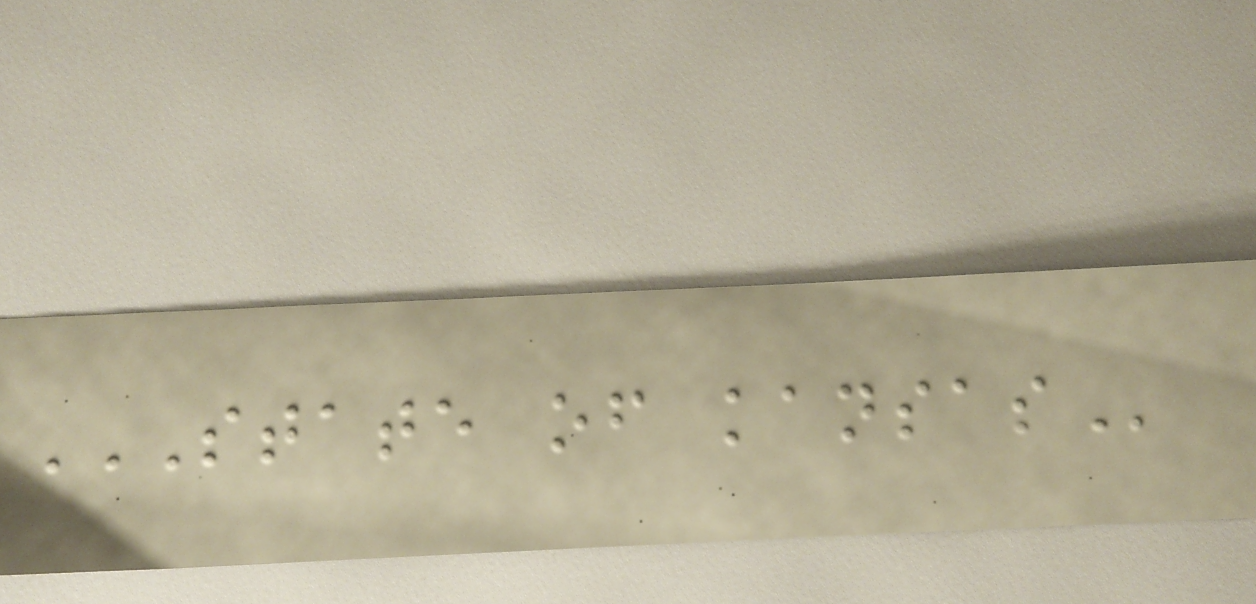STATE OF KANSAS
